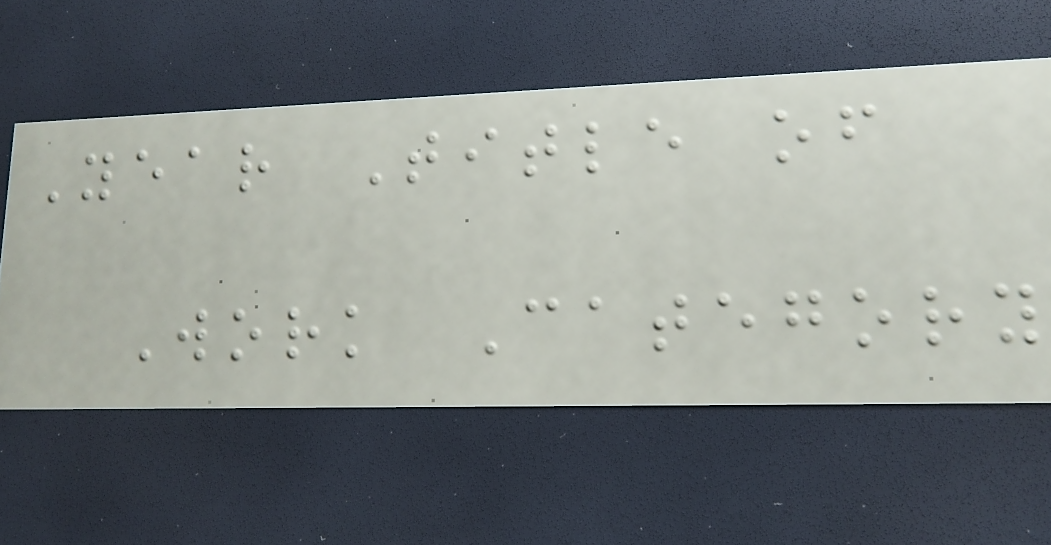Year Title of
Work Category
